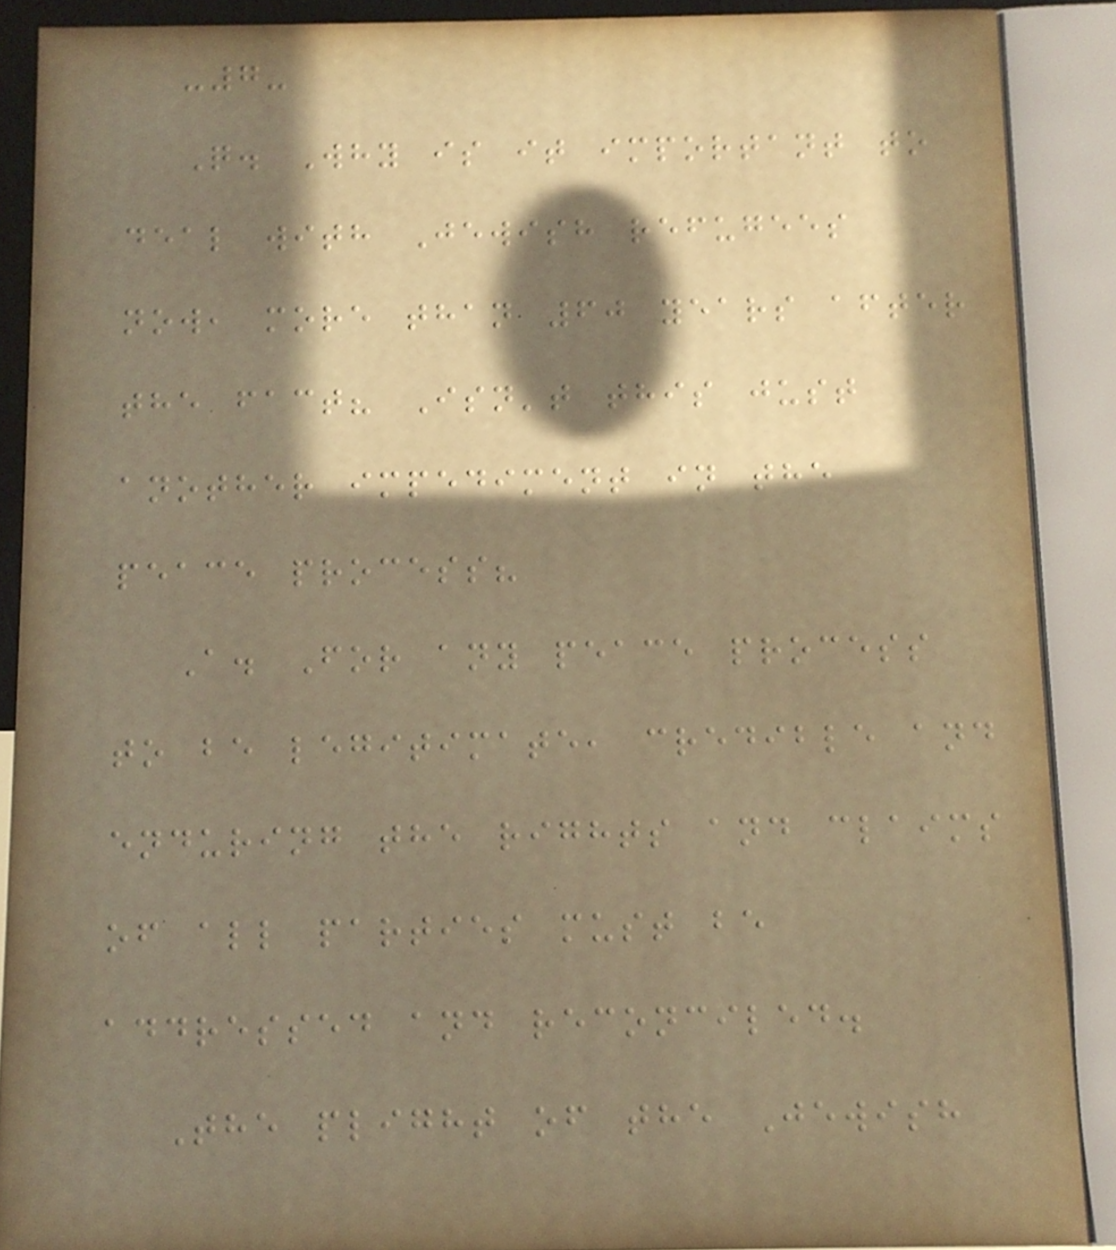-7-
Q. Why is it important to
deal with Jewish refugees
now, more than 60 years after
the fact? Isn't this just
another impediment in the
peace process?
A. For any peace process
to be legitimate, credible and
enduring the rights and claims
of all parties must be
addressed and reconciled.
The plight of the Jewish
